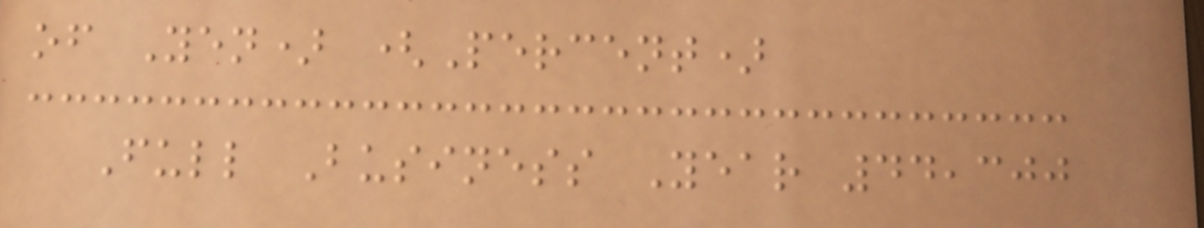of Yen) (Percent)
Full Business Year 44,300
